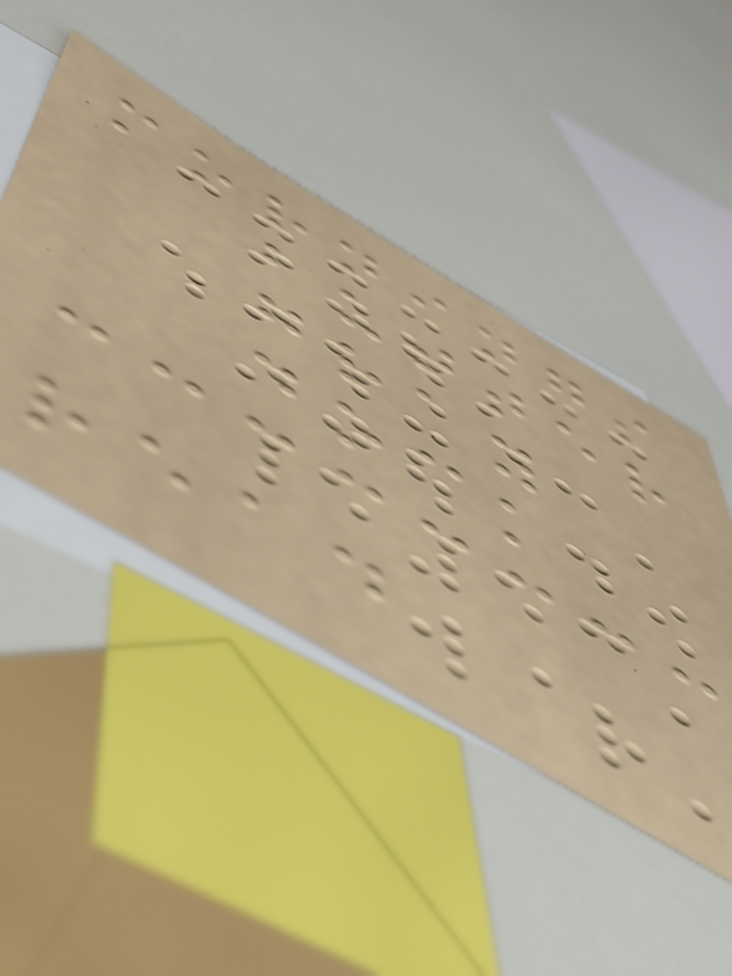mornings
butter
gray
dock
read
